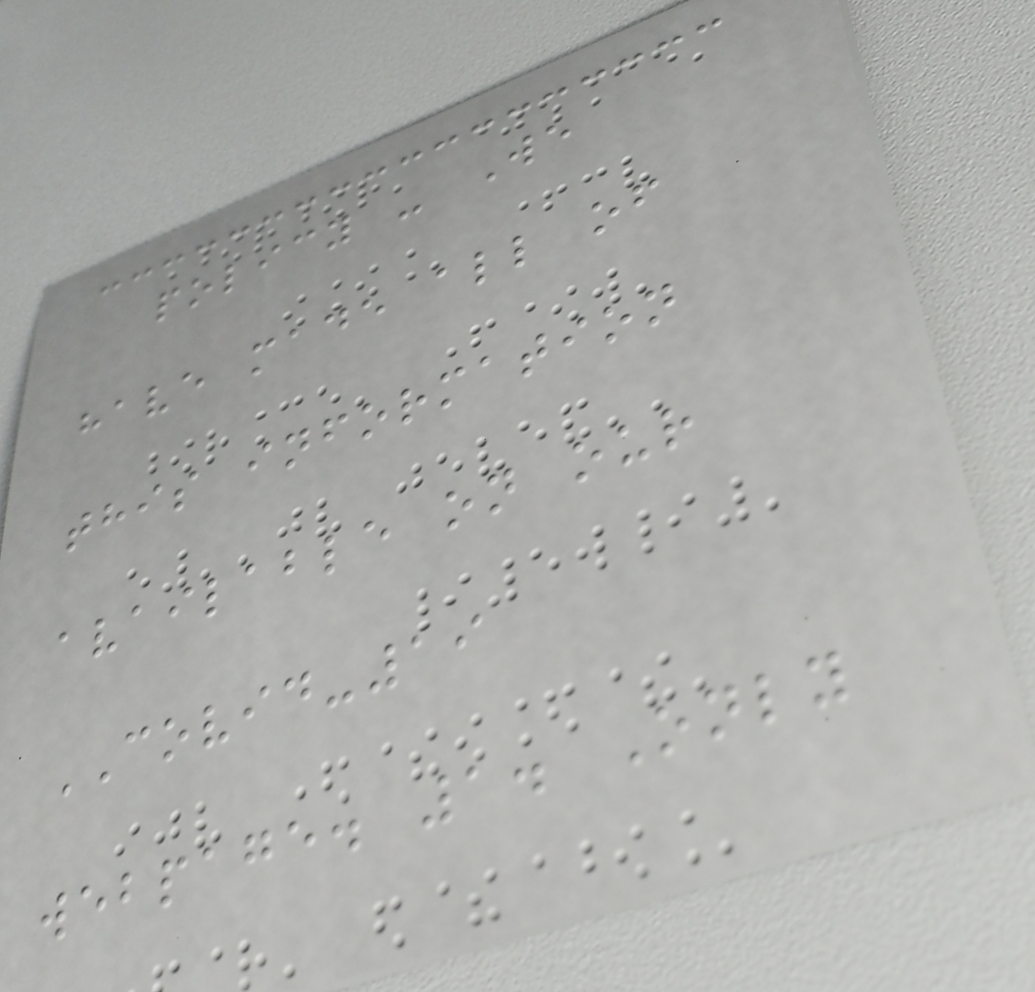policy - We
have made all of
this information
available on our
COVID-19
webpage. 1. Only
